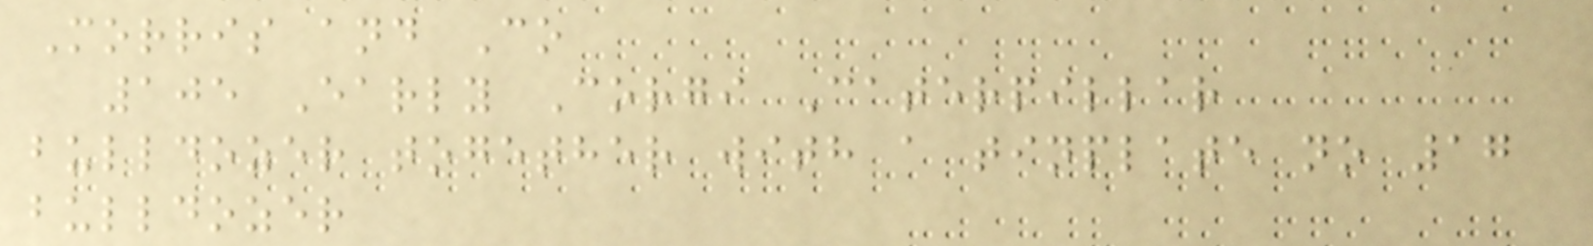Morris and Co
105 Early Corgi Caterpillar
bulldozer together with a tinplate no 17
bulldozer
